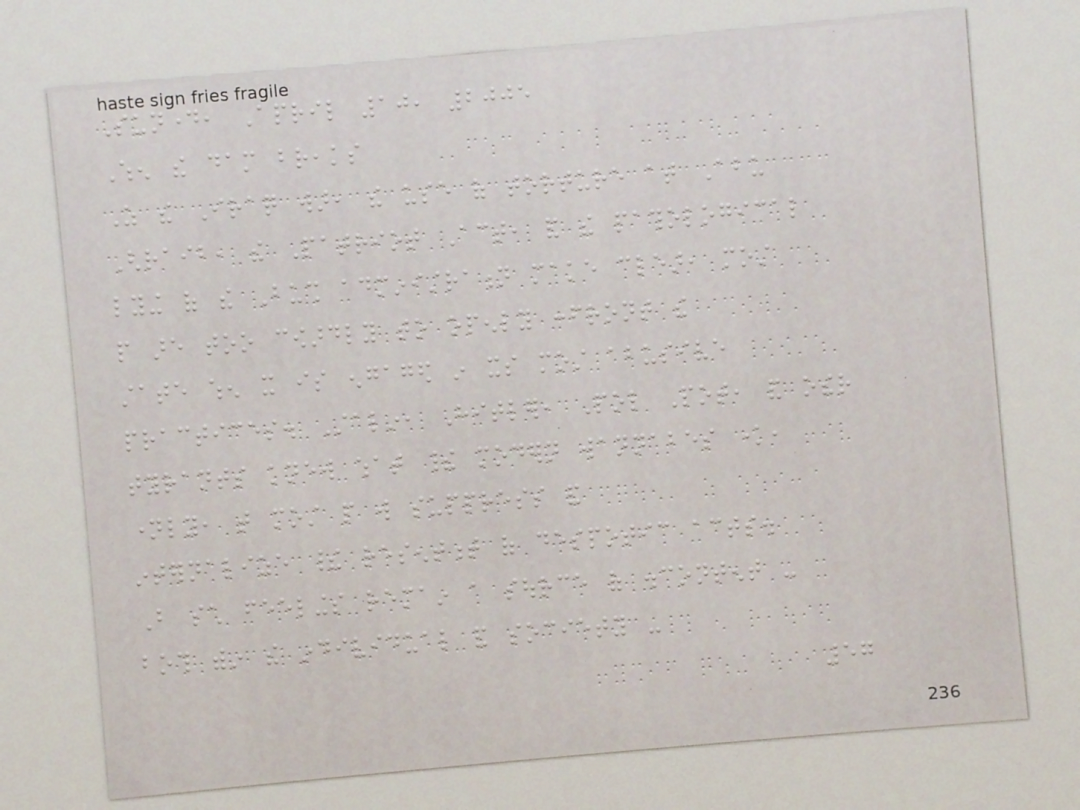Sunday, April 10, 2005
When the dam breaks
As the Iraq war, the use of torture at Abu
Ghraib, the Patriot Act, and the pathological
lying of the Bush administration make clear, most
people are too cowardly to openly confront the
state when it is engaged in its most abusive
practices. Stalin, Hitler, Pol Pot, and other
tyrants knew what their modern wannabes know,
namely, that most people will suppress and
internalize their resentment of despotic acts.
But such feelings remain a source of discontent -
both within the individual and society -
57
